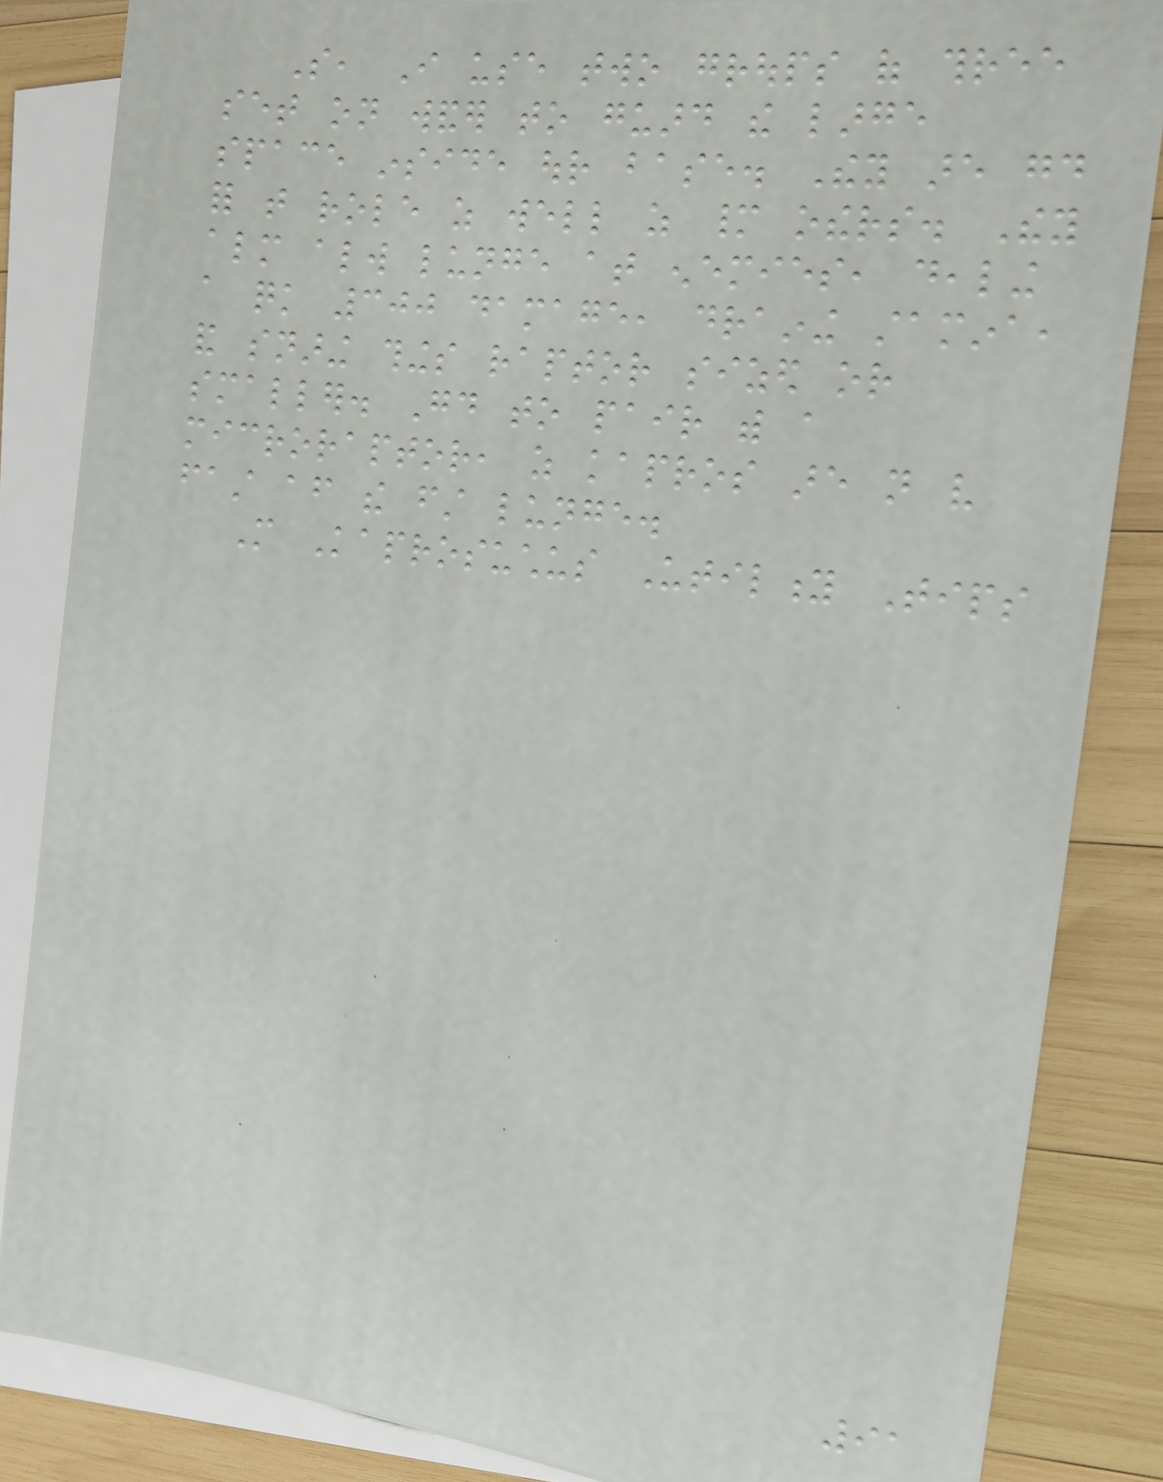So, I use two groups of three
set on wander to guard the large
space inside our base. They are good
for that role as well as many others. They
almost always lunge at enemies, dealing
a quick 300 damage, draining stamina,
and snaring things raptor sized or
smaller. Good to pair with a
microraptor, as kapros are not very
fast after the first lunge.
More Kaprosuchus Utility Tips
91
